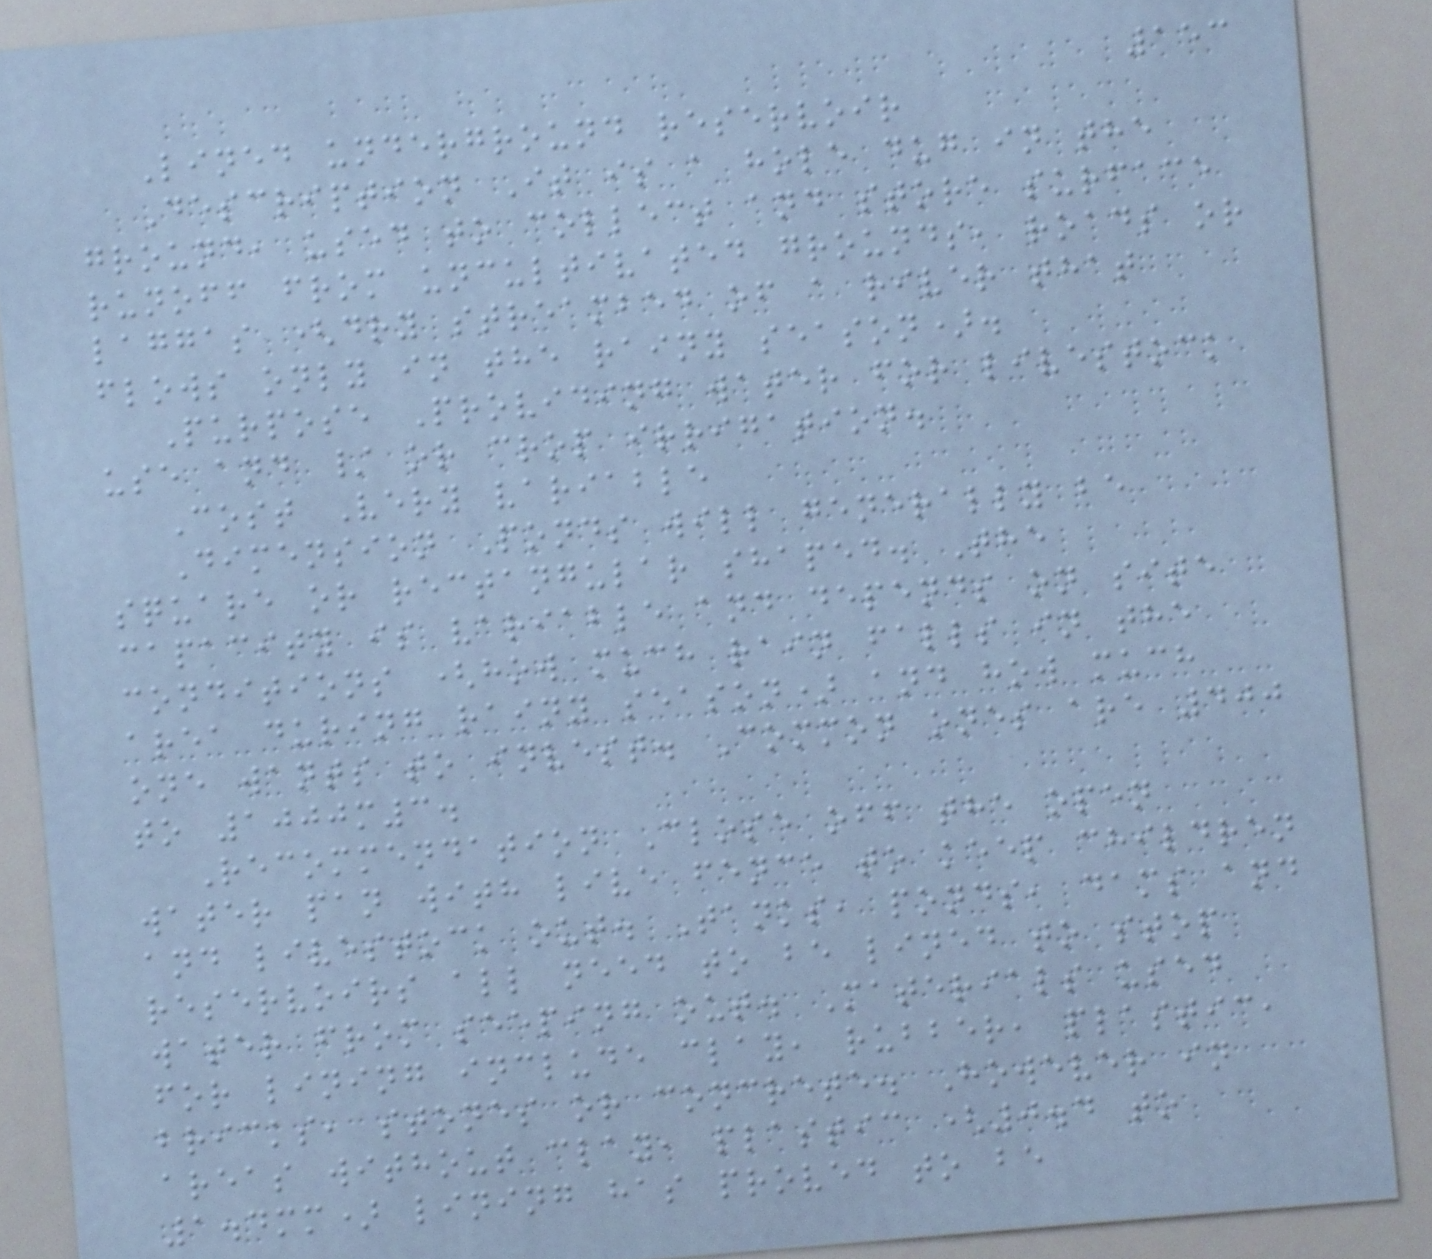153
Lined underground reservoir
Description It is a hole dug in the
ground, used to collect and store surface
runoff from uncultivated grounds, roads or
laggas (dry streambed of a river that
flows only in the rainy season).
Purpose Providing water for livestock
use and / or crop irrigation.
Cost Very variable
Dimension Ponds will generally be
square or rectangular shaped. The
capacity is variable and depends on site
conditions (how much rain falls in the
area during rainy season) and how much
one wants to invest. Common ones are 400
to 1000m3.
Recommendation Close off the open
water pan with live fence to keep children
and livestock out. Tanks, ponds, dams and
reservoirs all need to be lined to stop
water from seeping out. Materials used
for lining include clay, rubber, plastic,
bricks, stones or concrete. However in
areas without clay, plastic (0.4 to
1.4mm) lining has proved to be
